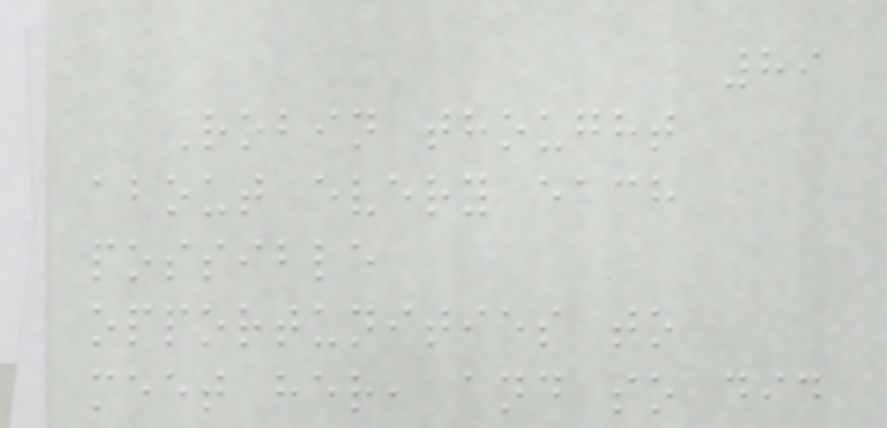89
Robin thought
about every each
possible
opportunities to
meet her, and so did
